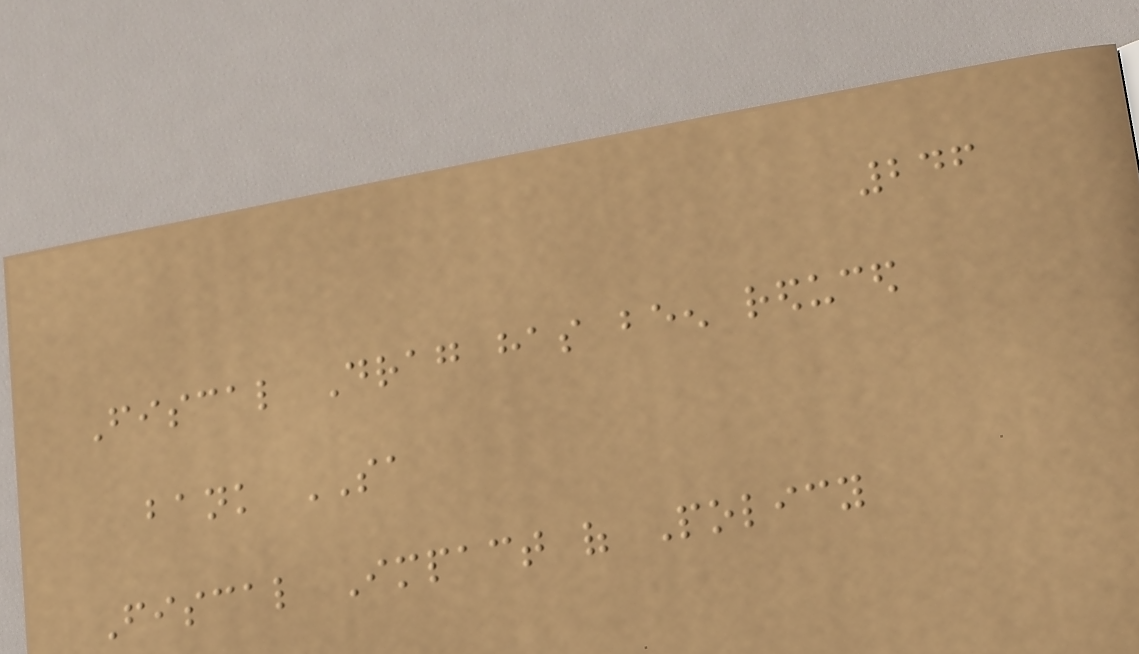246
Fiscal Drag has been reduced
bank SA
Fiscal Impact of Policy
